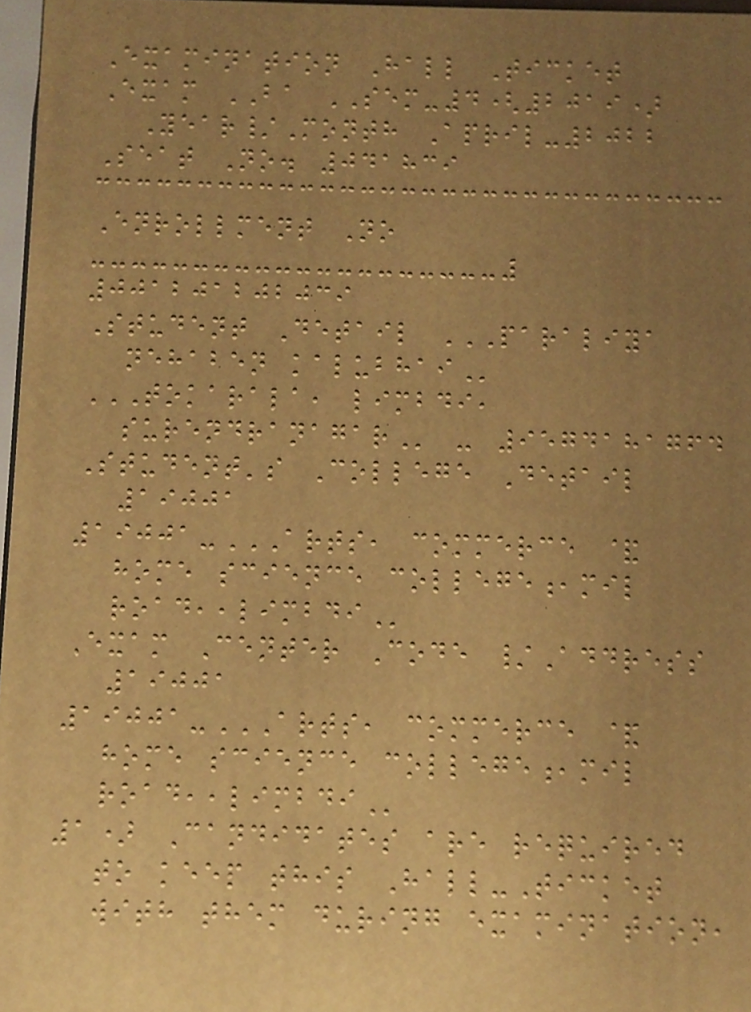Examination Hall Ticket
Exam BA SEM-4(2019)
Year/Month April-2022
Seat No. 041839
Enrollment No
001201202039
Student Detail PARALIYA
NEHABEN KALUBHAI
TOKARALA, LIMBDI,
SURENDRANAGAR - 9574181764
Student's College Detail
19001
19001-ARTS, COMMERCE &
HOME SCIENCE COLLEGE,MIL
ROAD,,LIMBDI
Exam Center Code /Address
19001
19001-ARTS, COMMERCE &
HOME SCIENCE COLLEGE,MIL
ROAD,,LIMBDI
1) Candidates are required
to keep this Hall-Ticket
with them during examination,
